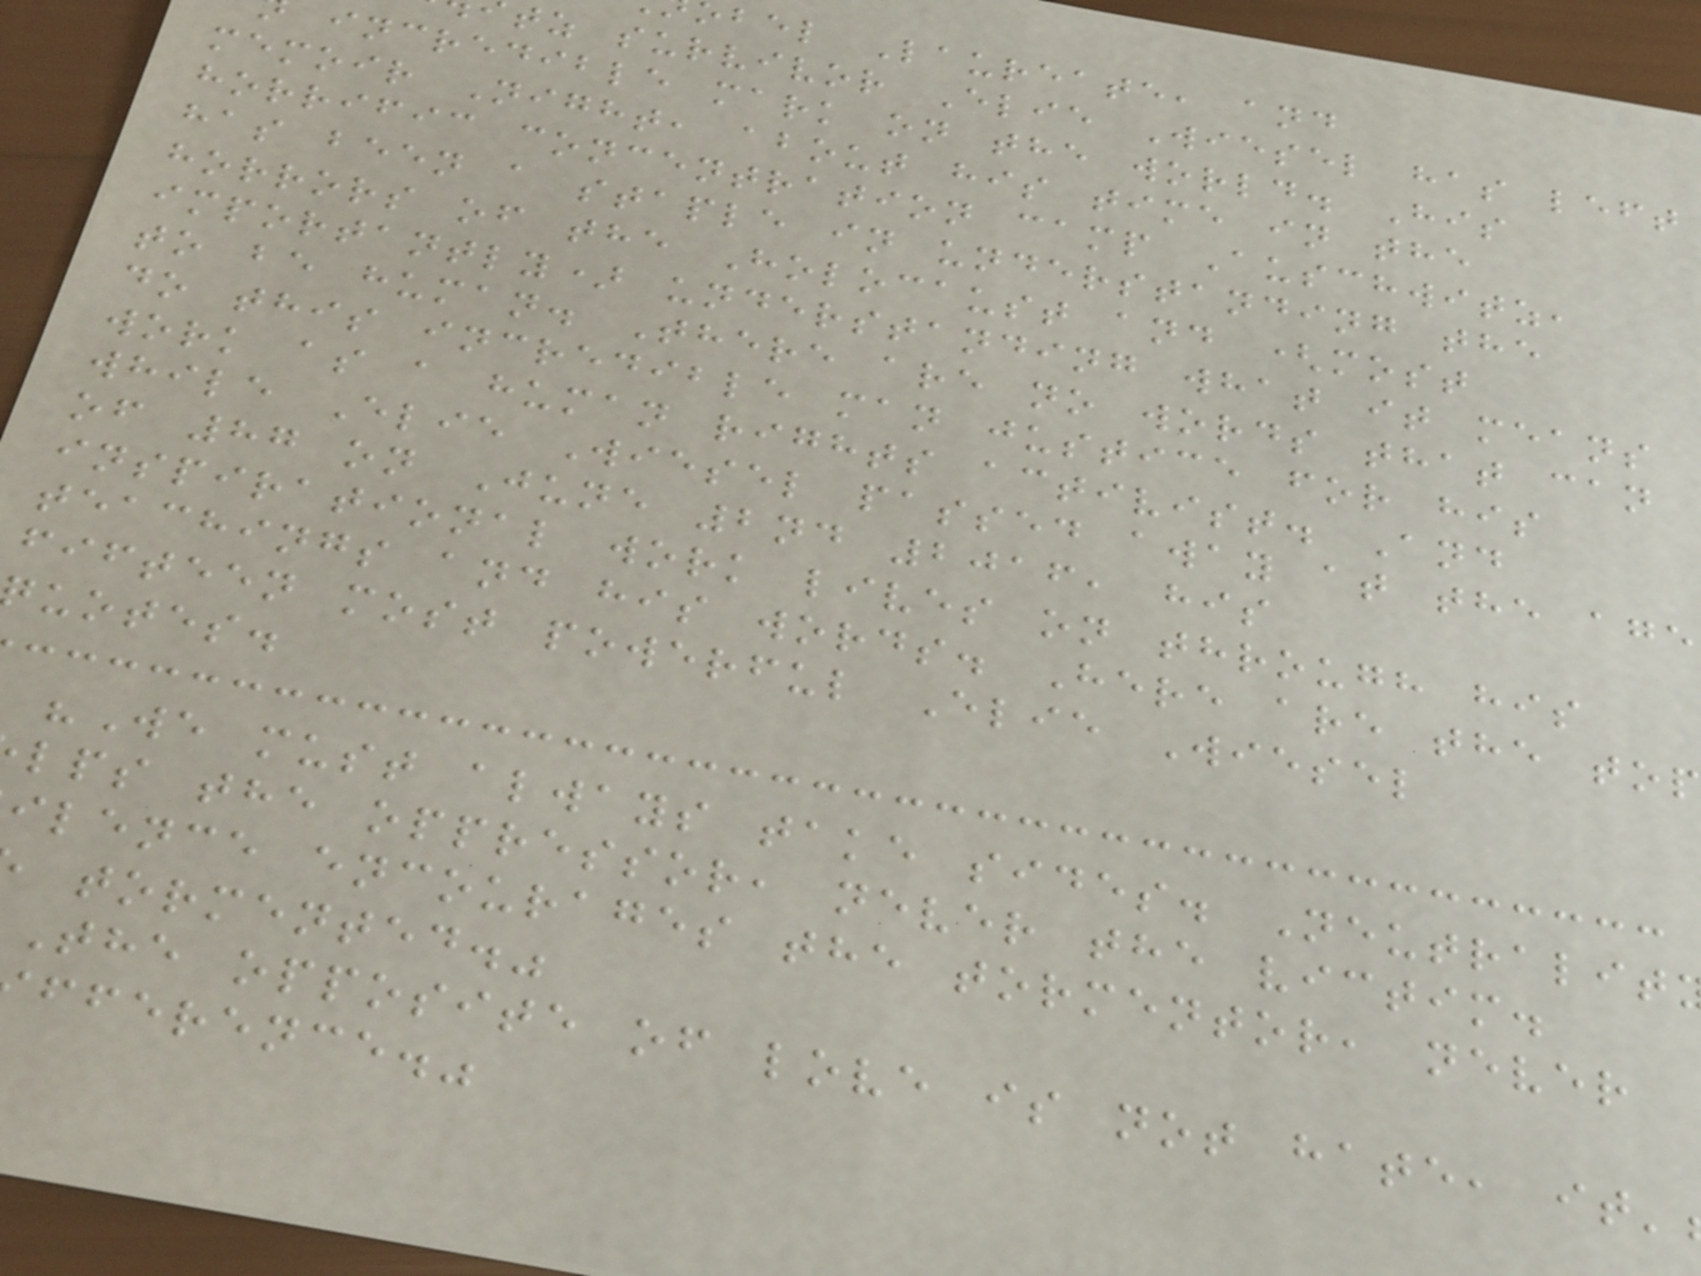bel Laureate, and
tz survivor Elie Wiesel has left
incredible mark on the world. His
memoir Night, about his time in the
horrific concentration camp Auschwitz,
has been a staple in understanding the
horrors of the Holocaust and (most
importantly) understanding what it means
to be human. There are no words that can
do this incredible man justice for his
work as a human rights activist. And
while Elie Wiesel passed away at the age
of 87 on June 2nd 2016, his
inspirational work lives on through his
teachings and his words. Here are the top
fifteen most powerful Elie Wiesel
uotes.
"We must always take sides. Neutralit
lps the oppressor, never the victim.
ilence encourages the tormentor, never
tormented."
The opposite of love is not hate, it'
fference."
